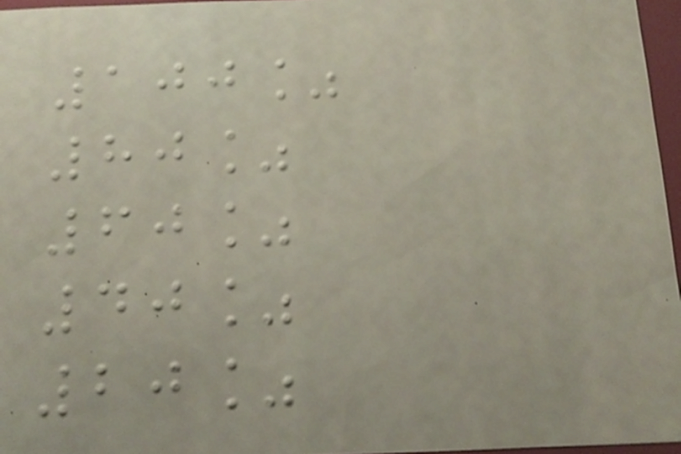100%
80%
60%
40%
20%
